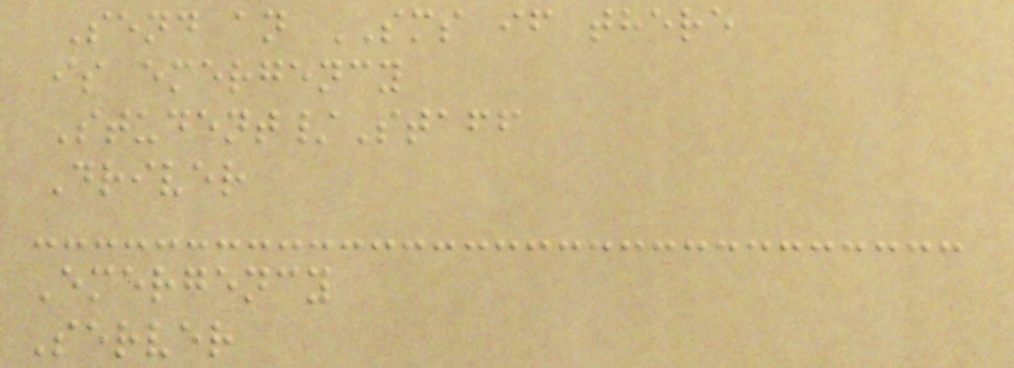Send an SMS if there
is emergency
Student/Staff
Driver
Emergency
Server
